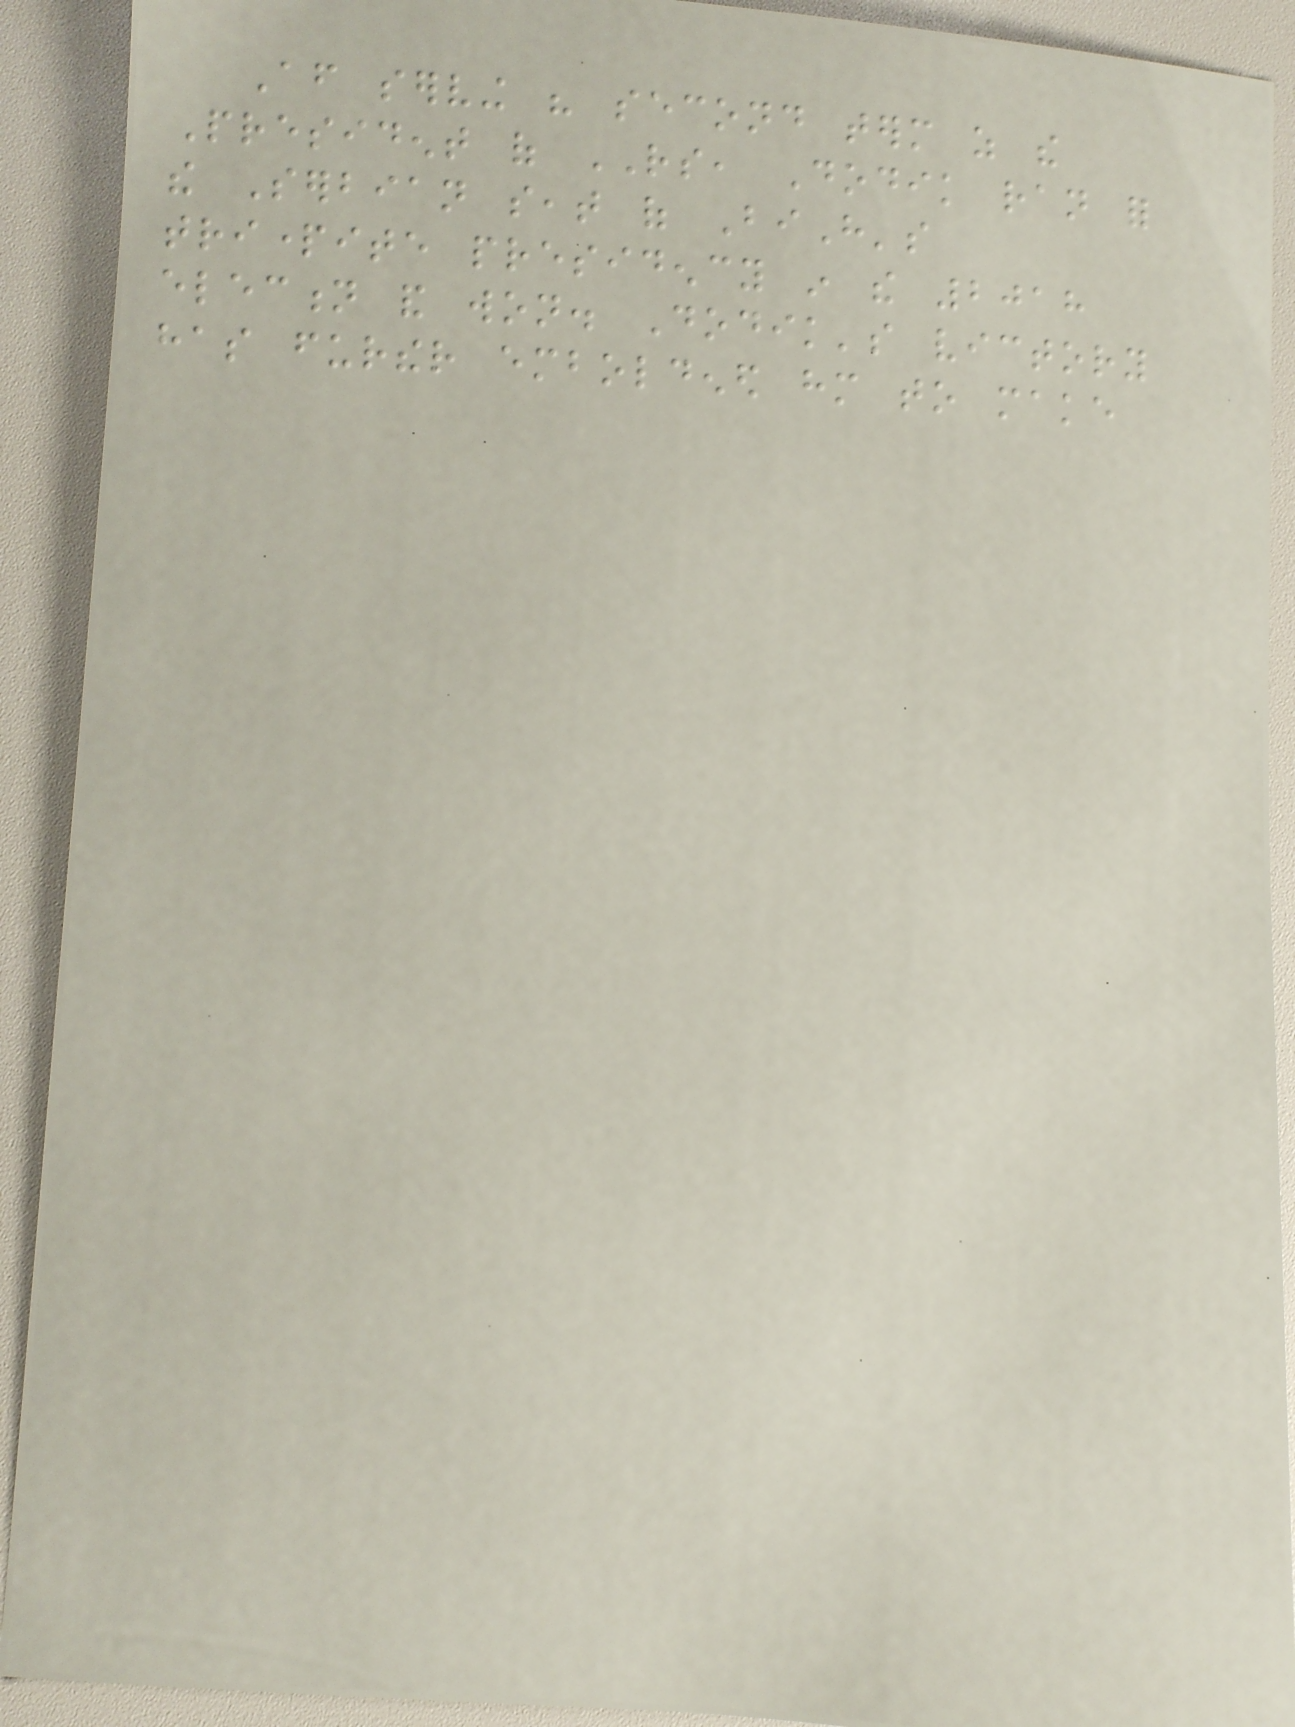After serving his second term as the
President of RS, Dodik ran for
the Serbian seat of BiH's
tripartite presidency in the 2018
election and won. Dodik's victory
has further emboldened him to make
